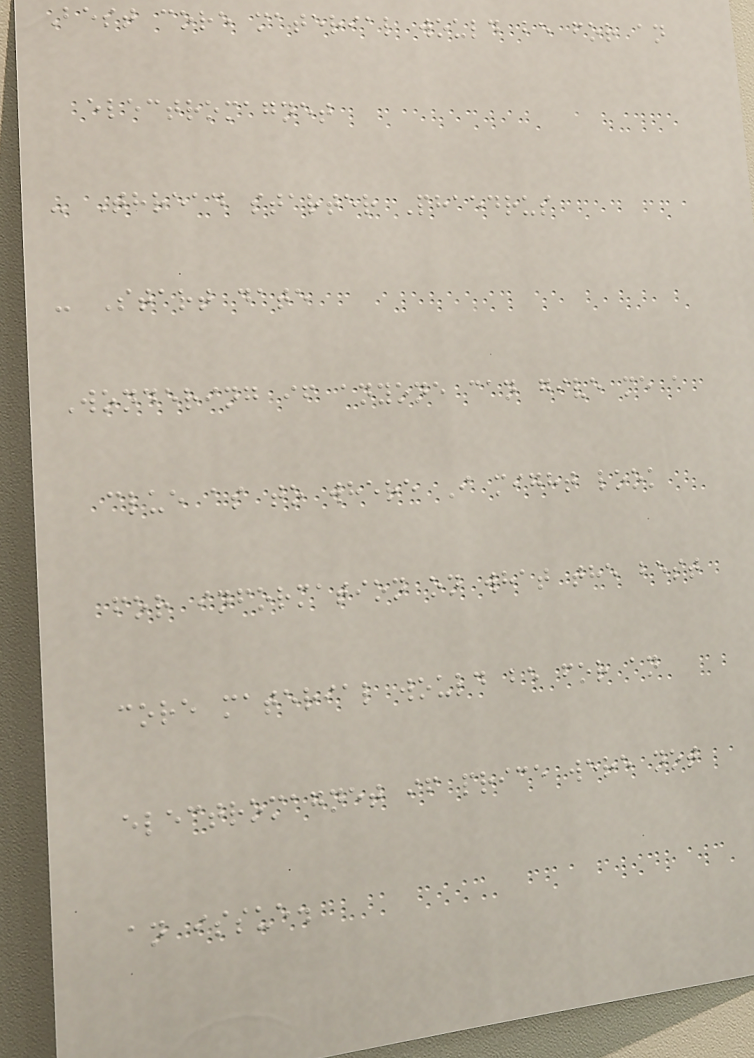Best core material would be for an
electromagnet
- Thread starter Phaedrus
- Start date
Wondering if anyone can give me a
clue as to where I might look
for information on what the best
core material would be for an
electromagnet if price were not
an issue.
